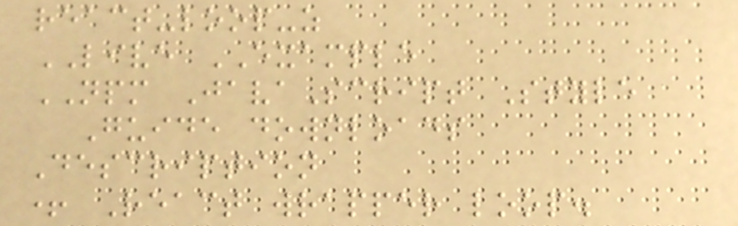react-loop-z
LIVE EXAMPLE
NPM JavaScript Style
Guide downloads
Description
+ React wrapper loop.
